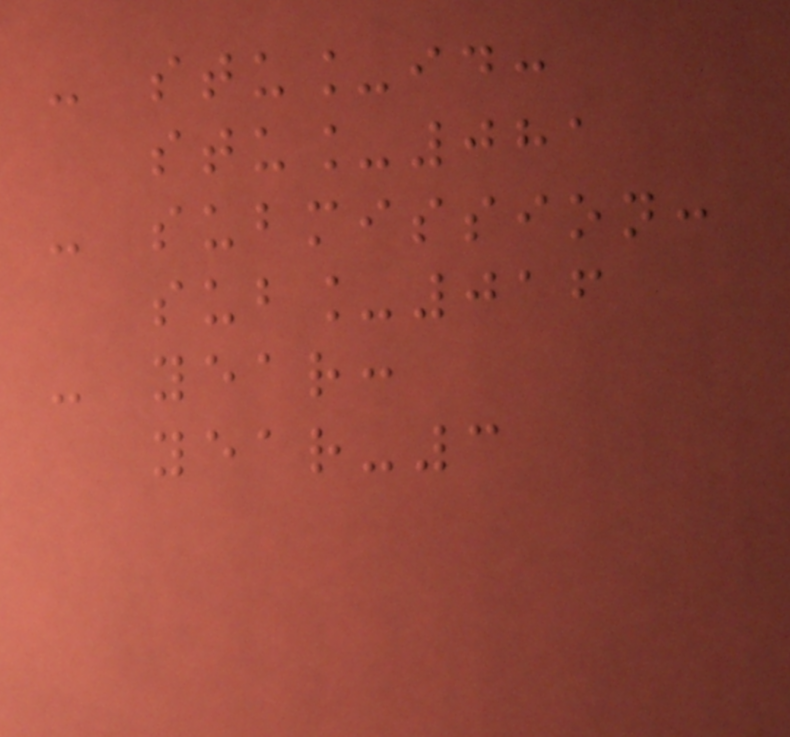- stu_id:
stu_081
- submission:
sub_016
- year:
year-3
